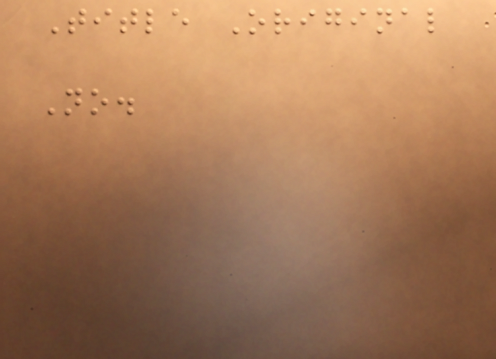Title Original
No.
